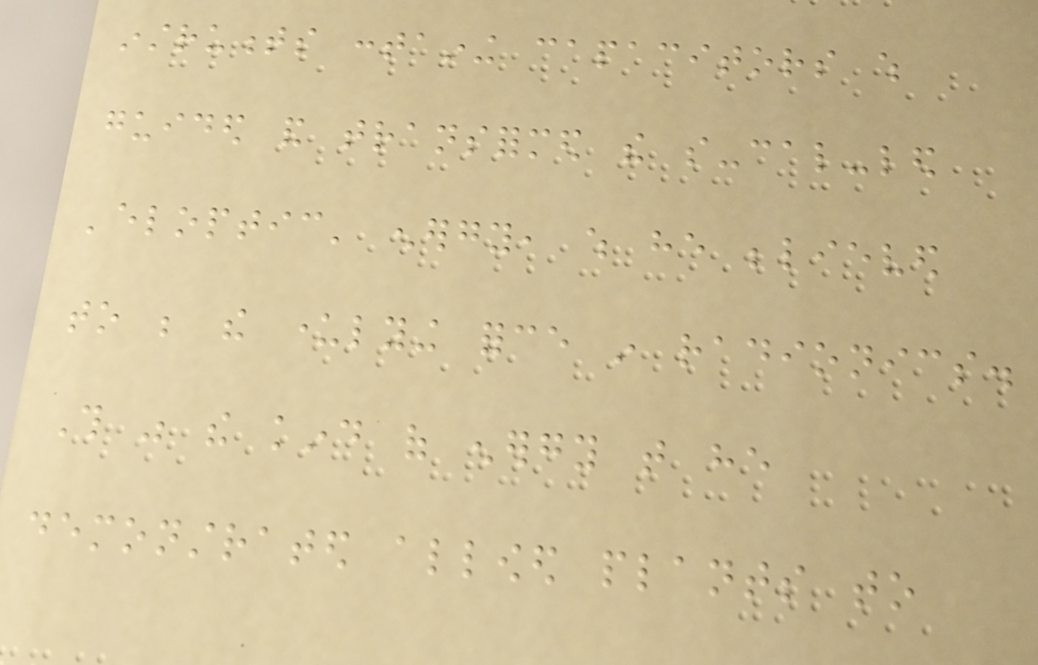instruments containing capacitors which
guided and transformed the so-cal-led
'eloptic' energy, which he believed
to be the underlying force in radionics.
This was the kind of energy that he
demonstrated allowed plants to
